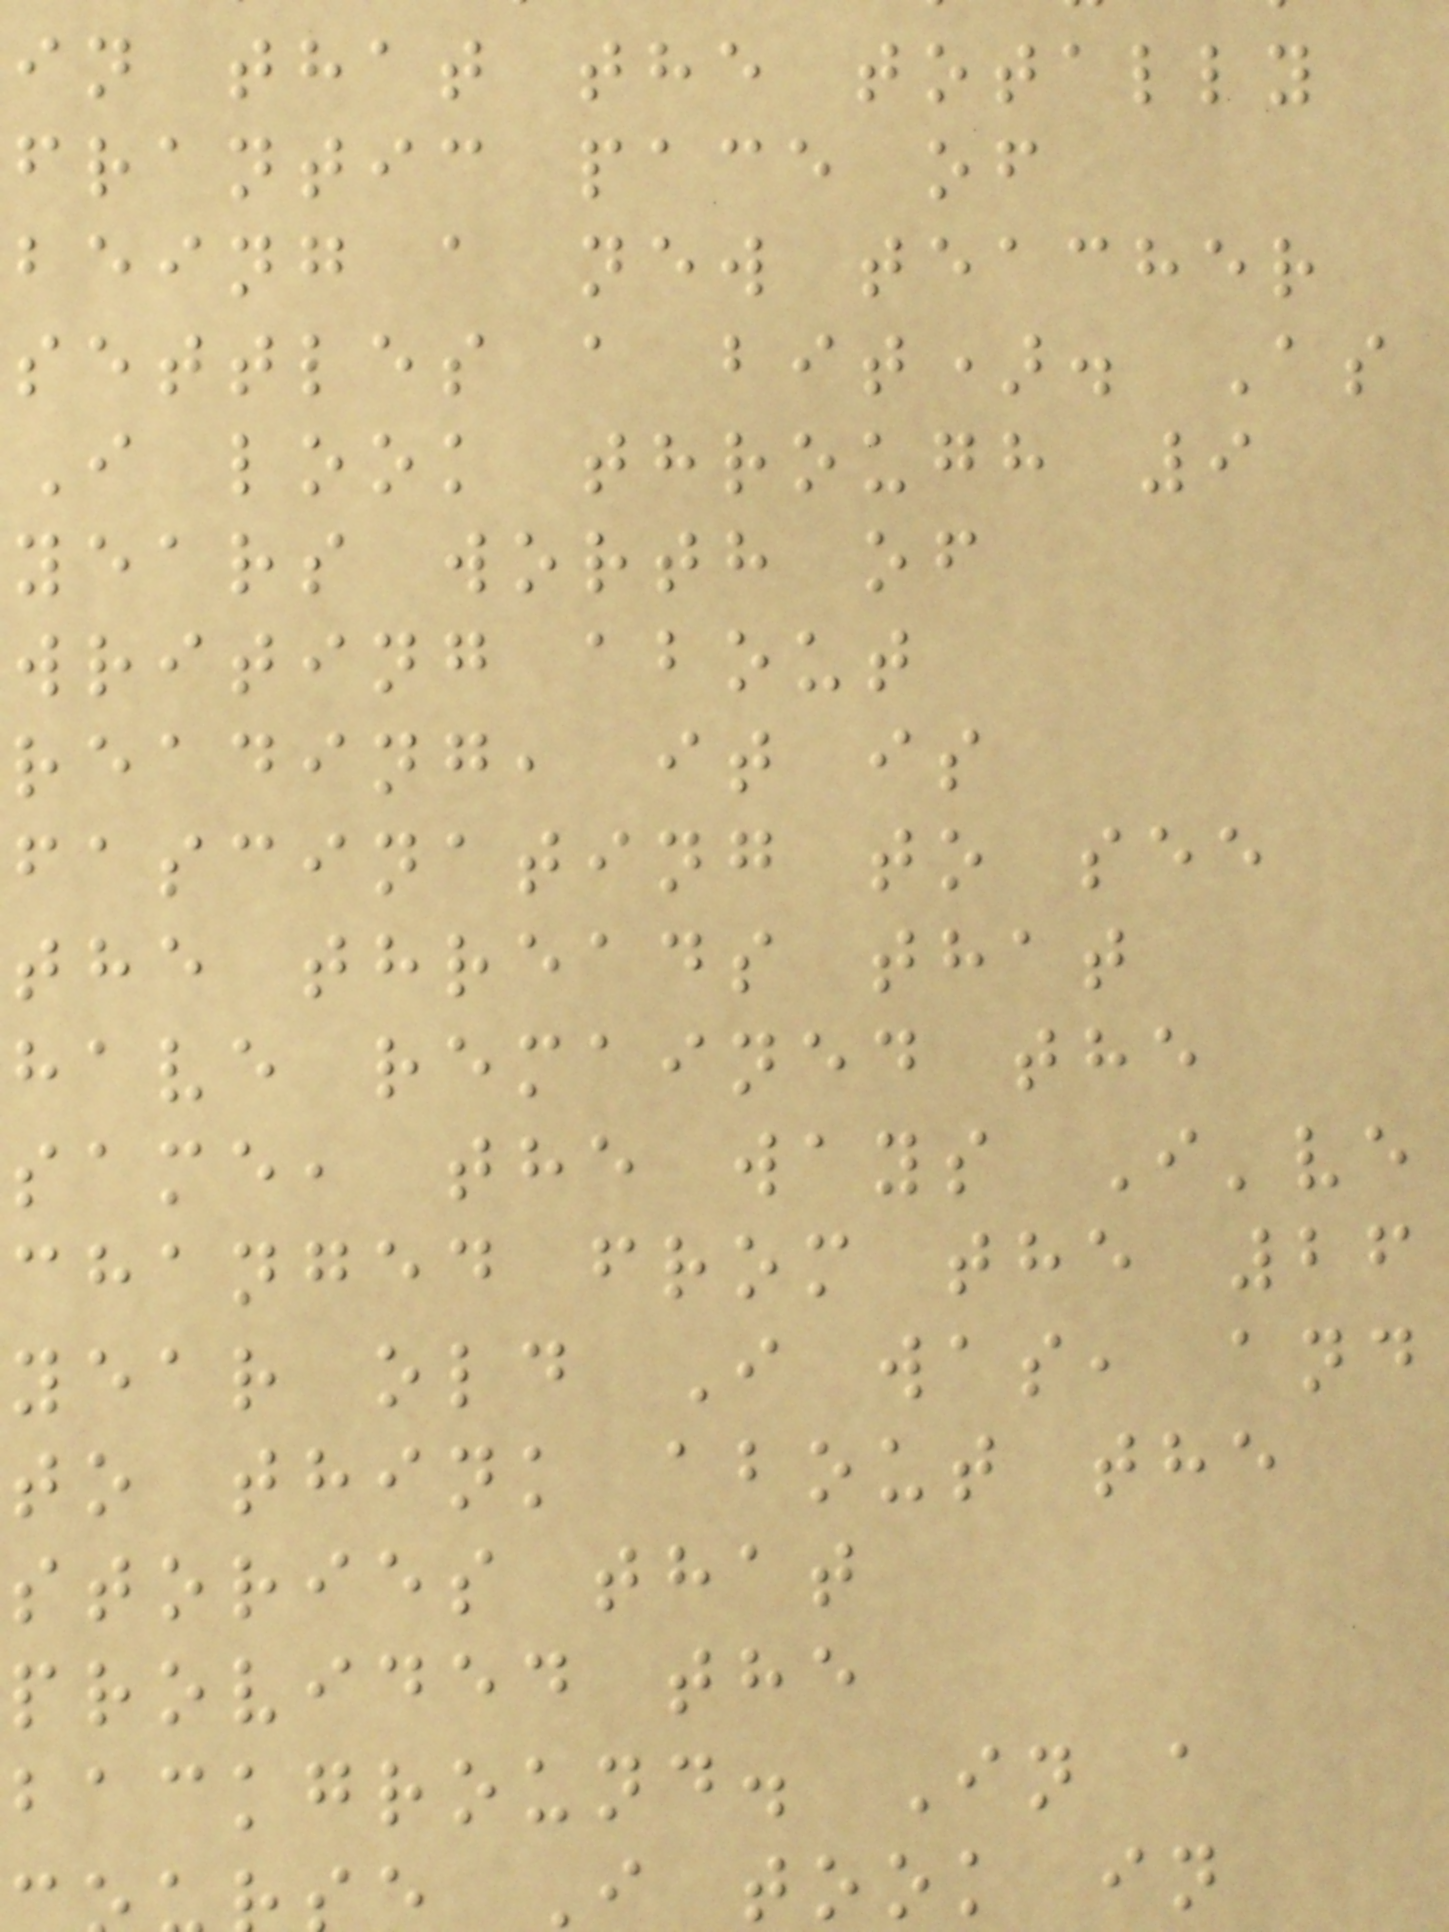in that the totally
frantic pace of
being a new teacher
settles a bit). As
I look through 9
years worth of
writing about
reading, it is
fascinating to see
the threads that
have remained the
same, the ways I've
changed from the 26
year old I was, and
to think about the
stories that
provided the
background. In a
I took in
